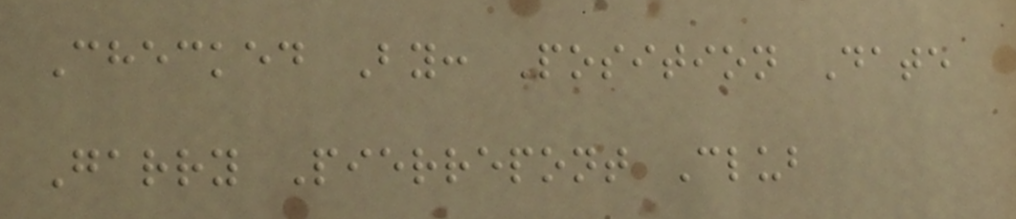Checked By: Position Date
Garry Pierrepont Club
